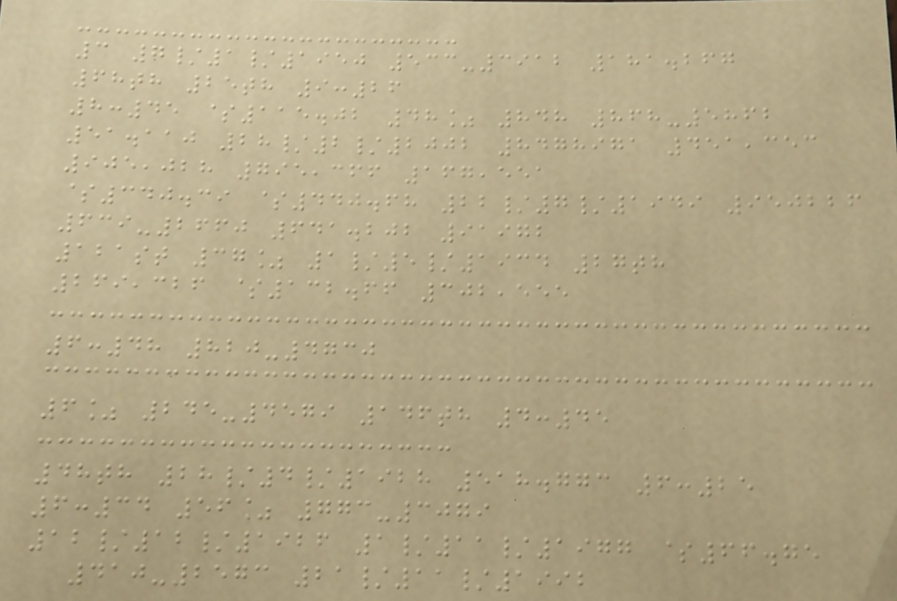3 7/1/1950 533-3912 181.267
68th 25th 9:26
8:45 $115.02 48% 848 868-5862
51.110 28/2/2002 8478971 451,353
905,028 795,366 167,551
$340.39 $440.68 22/7/1949 950226
639-2660 641.202 91972
121st 37% 1/5/1934 27th
269,326 $132.66 302,555
6:48 820-4730
6% 245-4579 146th 4:45
48th 28/4/1928 518.773 6:25
6:34 56% 773-3079
12/12/1926 1/11/1977 $66.75
410-2573 21/11/1992
